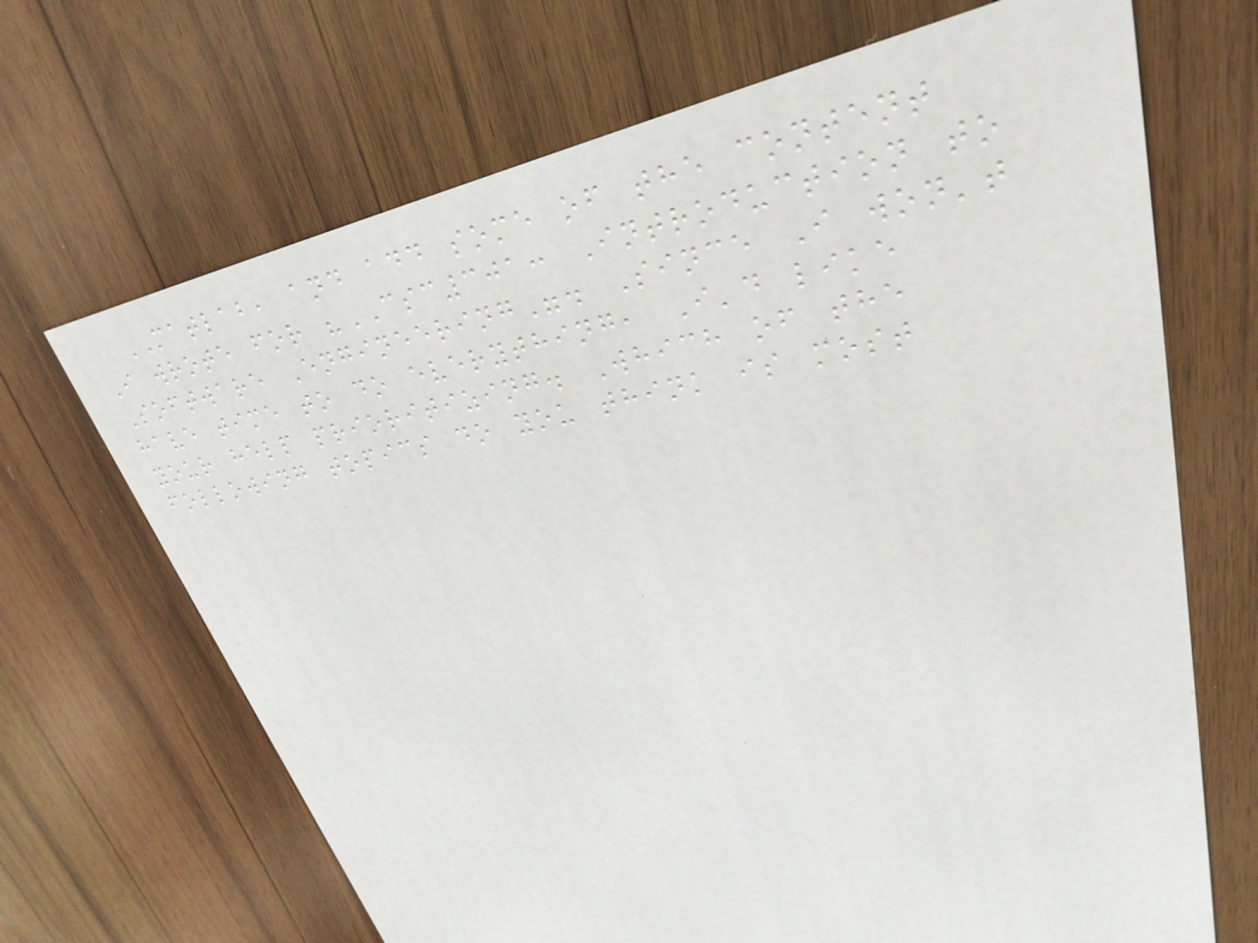MATLAB, and add some of the content
I wrote for "CSC301: Introduction to
Software Engineering". Since I won't
have time to do everything, I'd like
your help prioritizing. Which of the
following topics do you think is most
